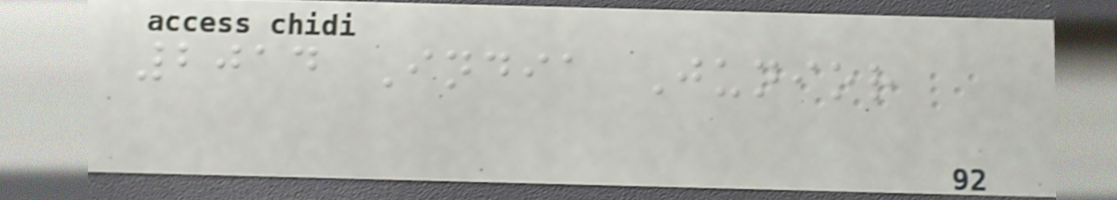2014 India Junior
